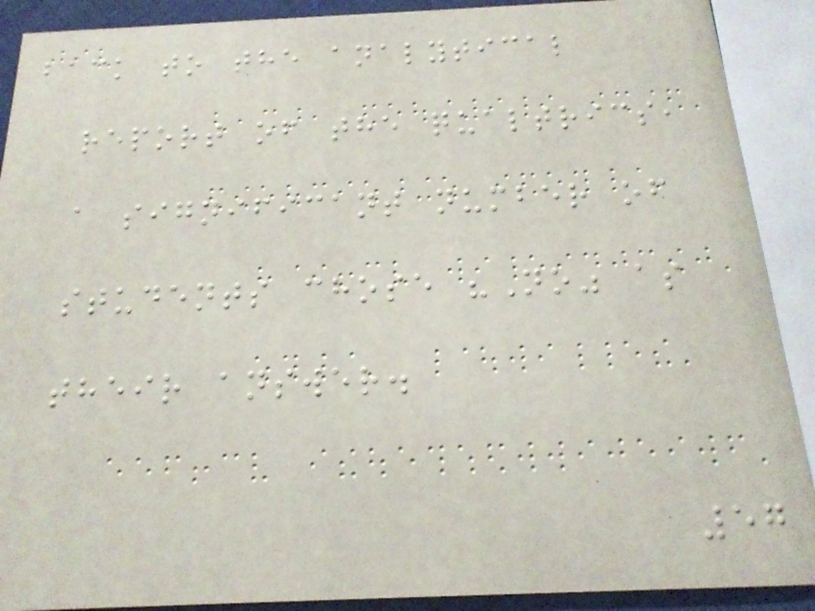back to the analytical
report of the qualtrics,
a significant number of
students chose "No" as
their answer.
57
